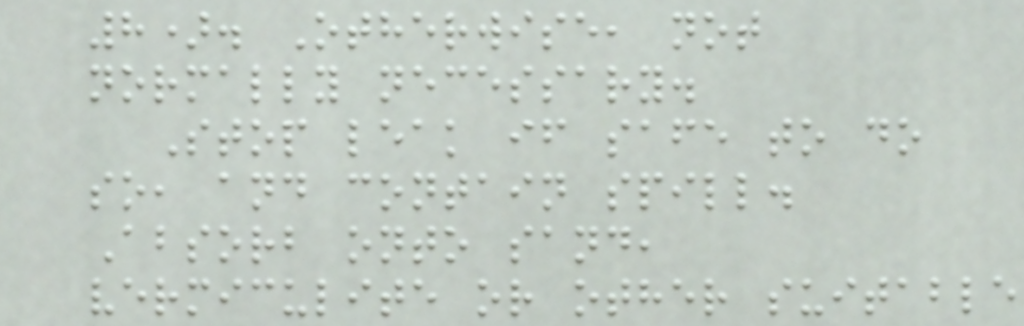8). Otherwise, not
normally necessary.
Stop leak if safe to do
so, and contain spill.
Absorb onto sand,
vermiculite or other suitable
